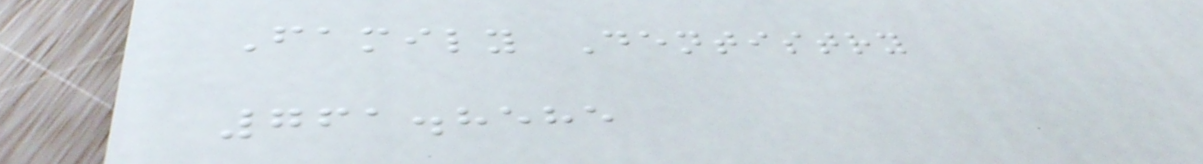Family Dentistry
761.8585
